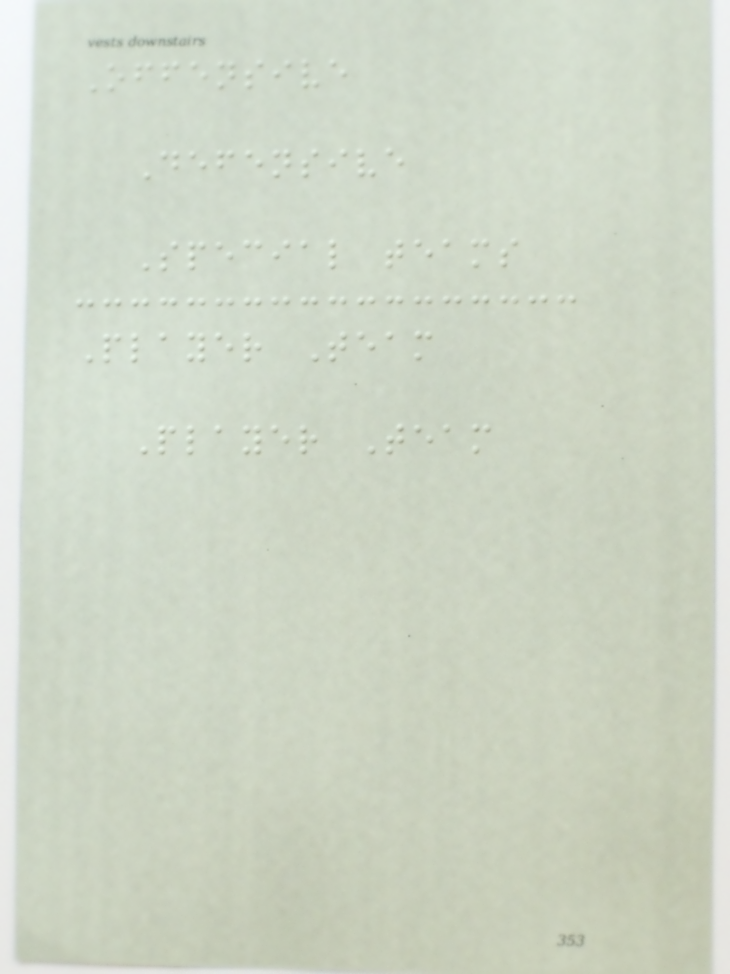Offensive
Defensive
Special teams
Player Team
Player Team
